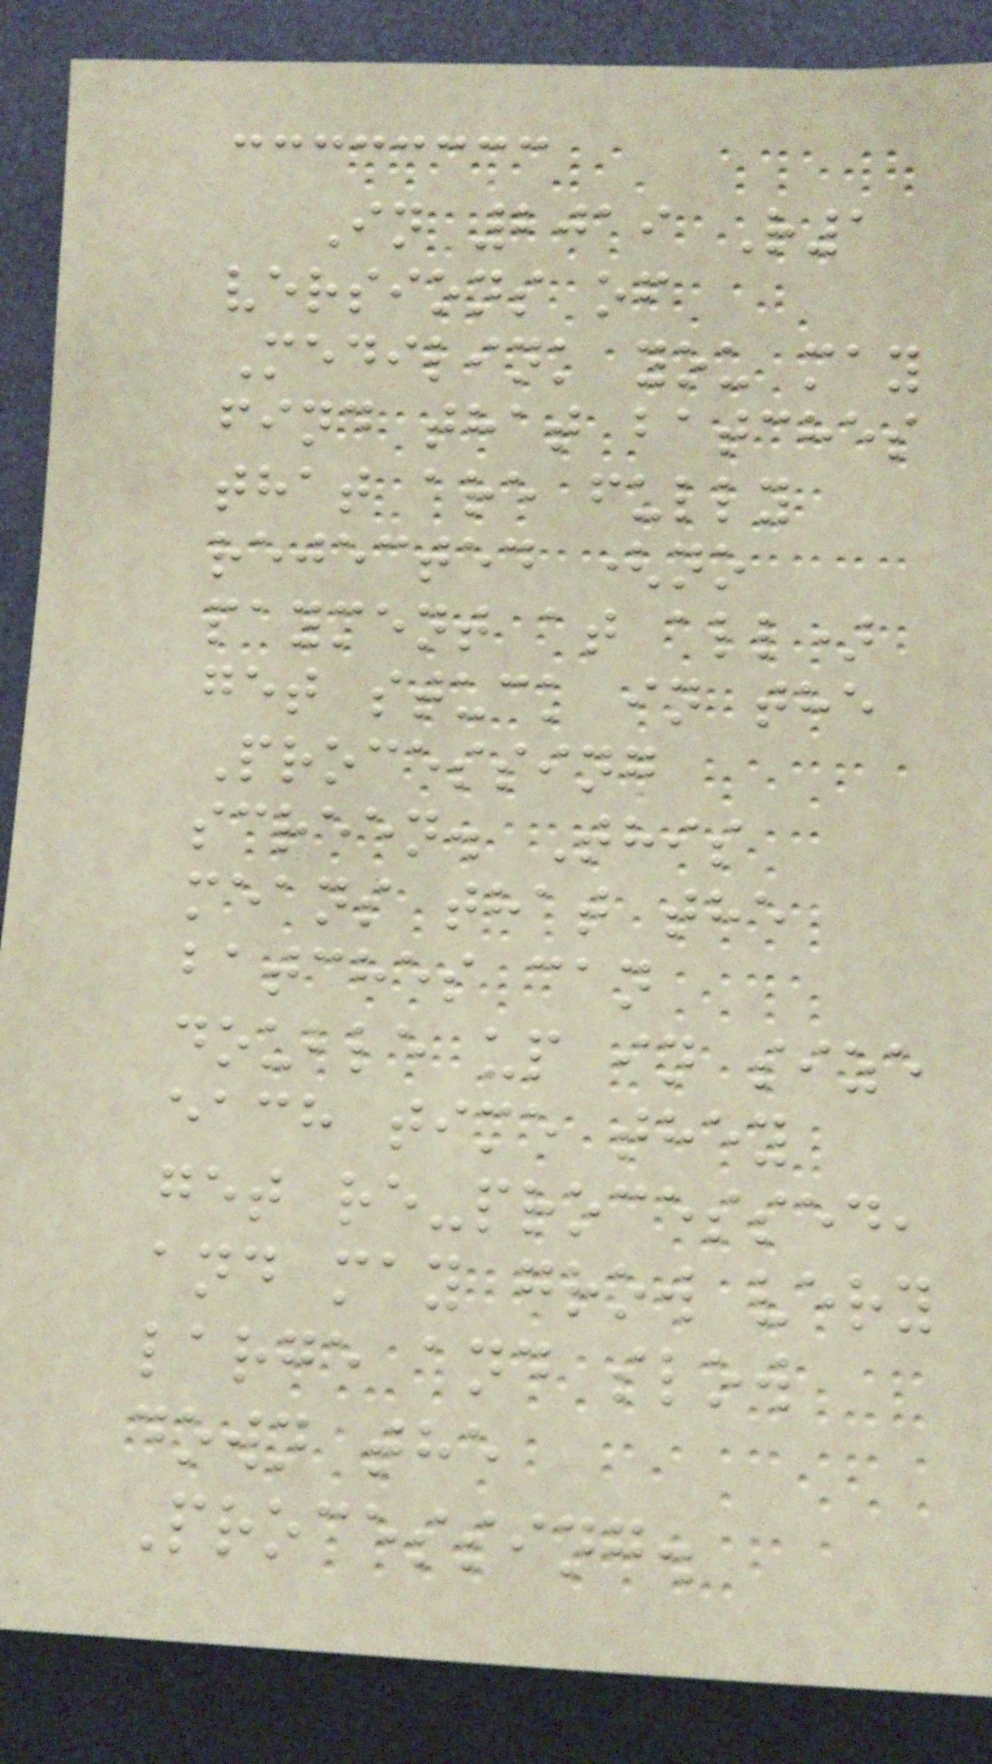In 2019 R1
versions of
Medilink you may
find that batches
that are fully
rejected (no
payment at all)
get stuck in the
Processing
screen. This
means that the
batches can
double up in size
each time they
get re-processed,
and may grow very
large and slow
down the
Processing.
